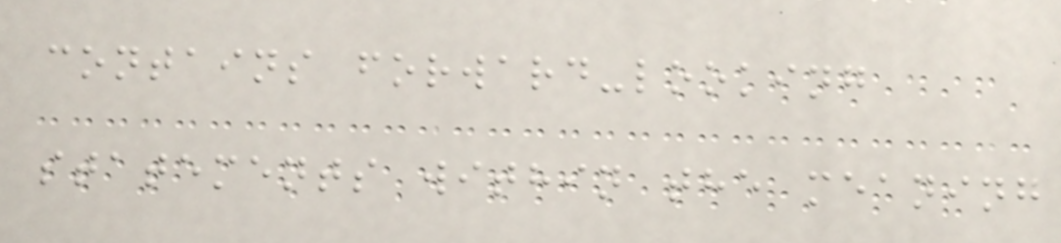contains forward-looking
statements within the meaning
